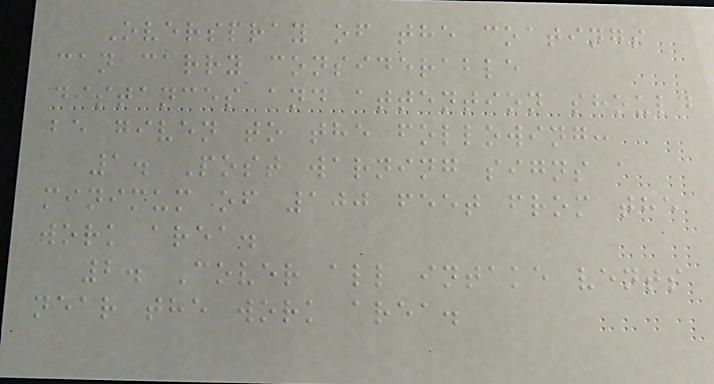Overspray of the coatings
can carry considerable
distances and attention should
be given to the following:
1. Post warning signs a
minimum of 100 feet from the
work area.
2. Cover all intake vents
near the work area.
